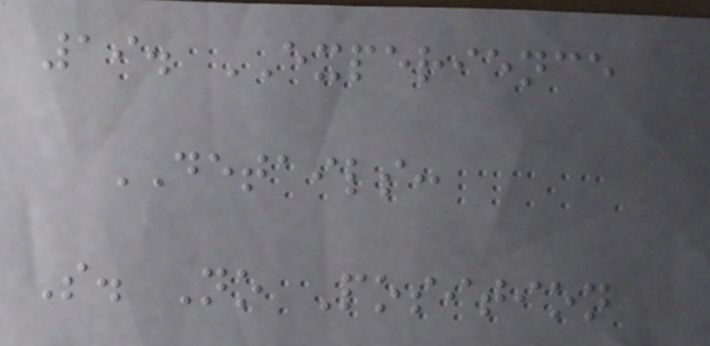19. EXPERIENCE
DETAILS:
S. No Position
